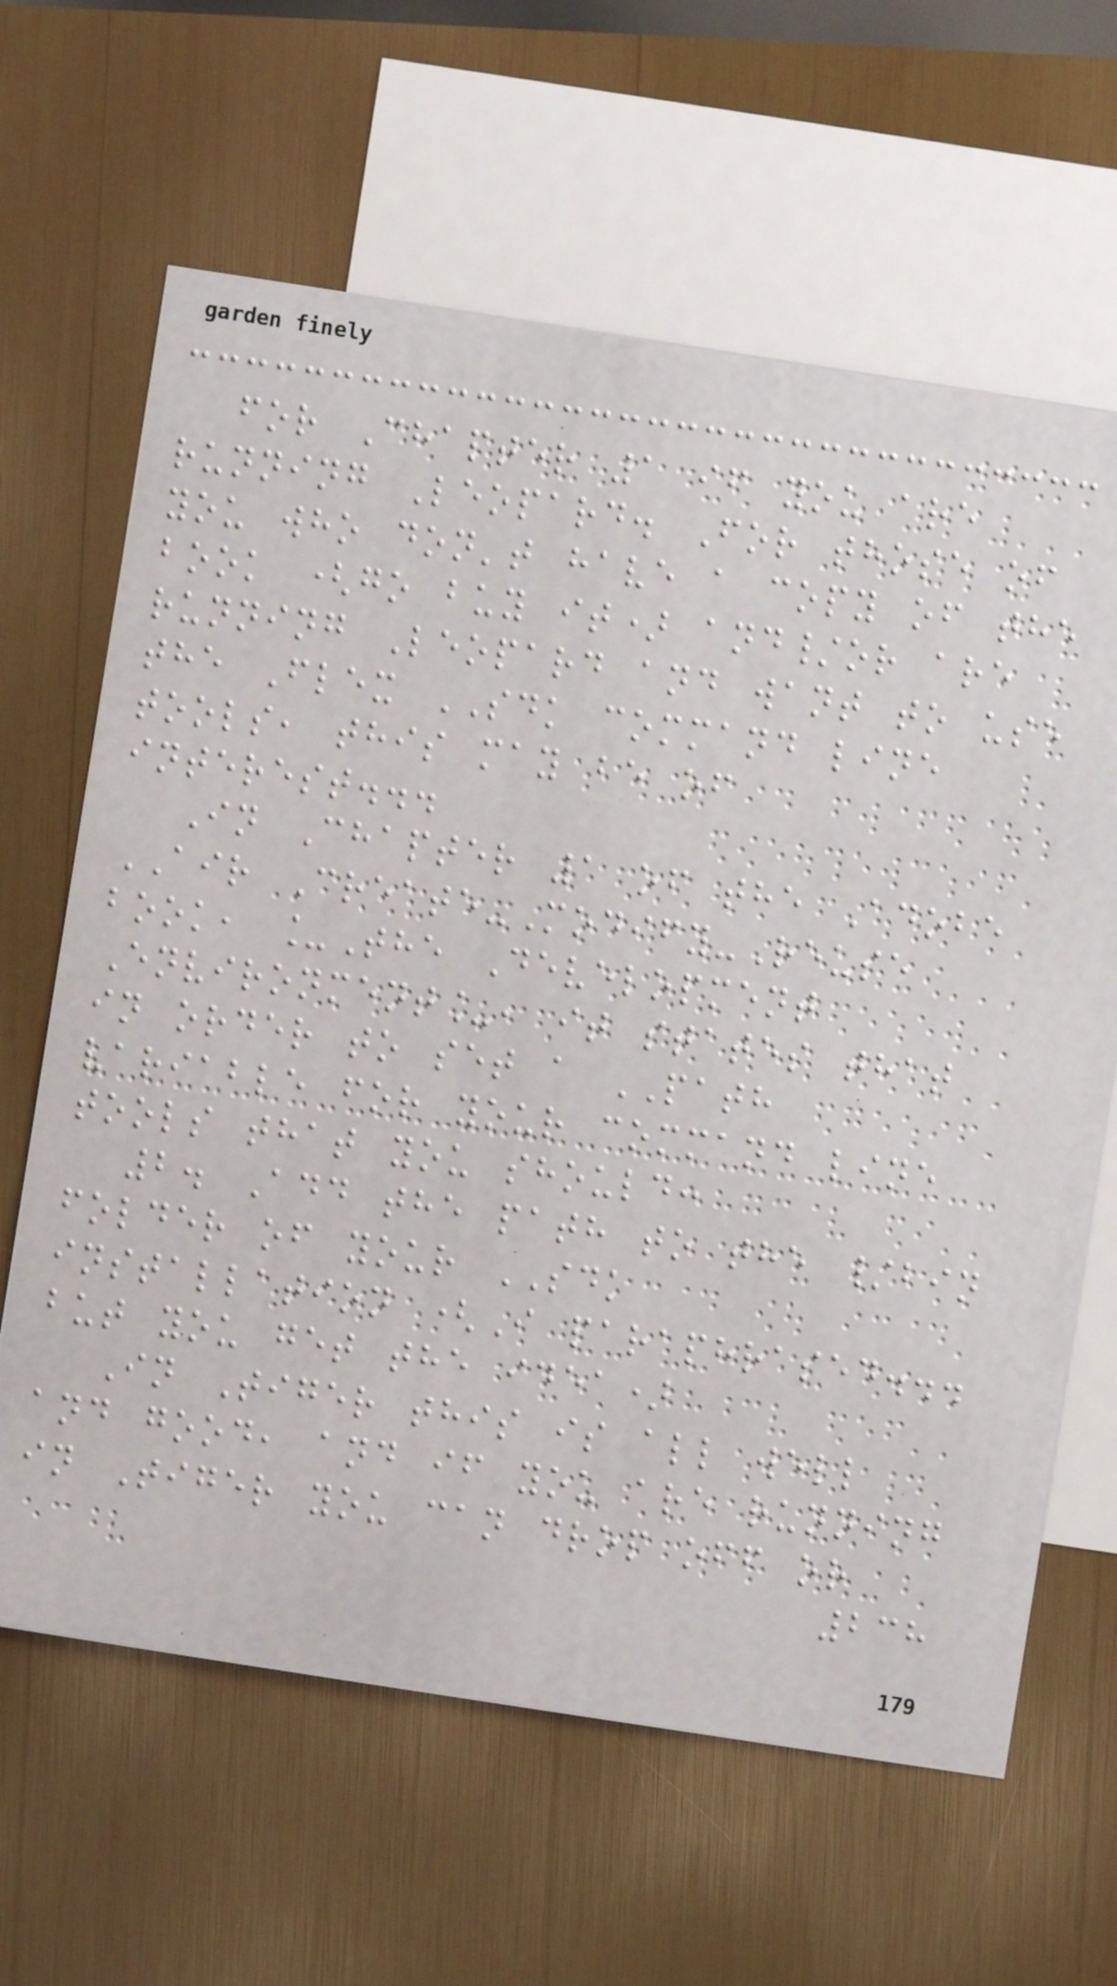for Chapter 1 if you are
running Leopard. For those of
you who don't have a copy of the
book (go buy it) and/or are
running Leopard and want to use
the Flex SDK command line
tools, this may be of
interest...
In Chapter 1 of the Adobe
AIR Create-Modify-Reuse
book, _The Development
Environment_, it states that
in order to set a PATH
variable for your command line
tools that you should:
2. Add the path to the /bin
folder of your SDK
installation (I paraphrased...
but you get the idea)
In Tiger this is all well
and good, and if you are running
in Tiger you can drop off or
238
